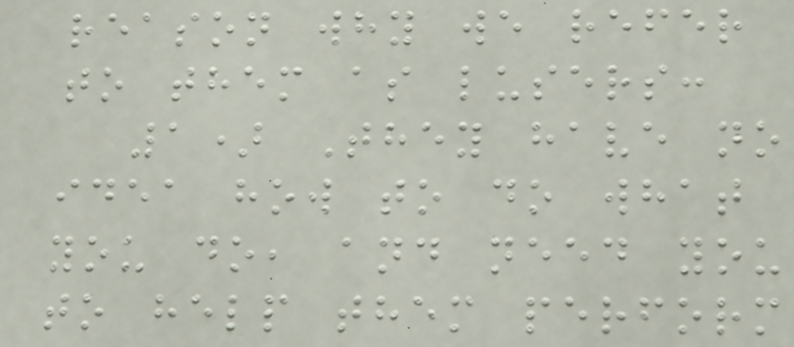reason why we refer
to them as lusers:
1) They have no
idea how to do what
you do, and need you
to help them perform
